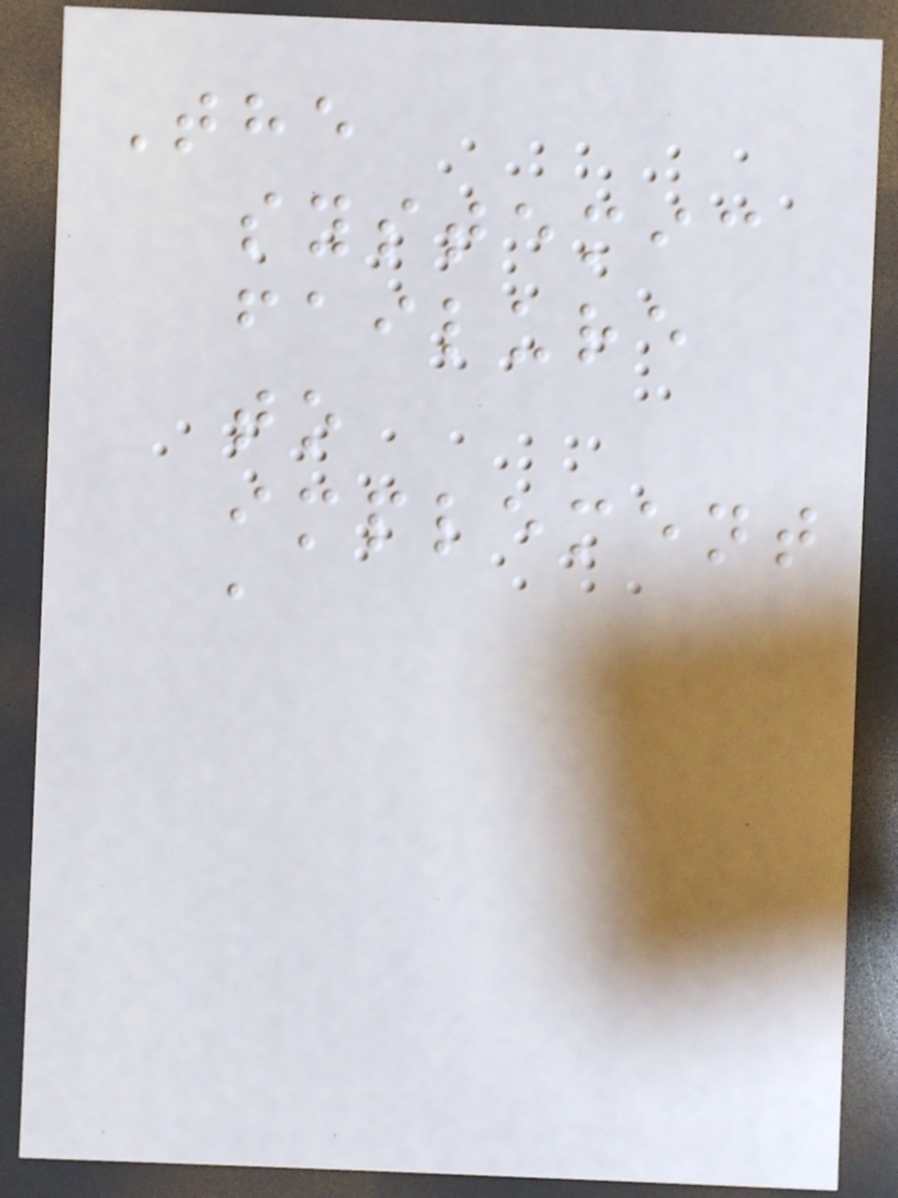The
systemic
failure
to
implement
a
